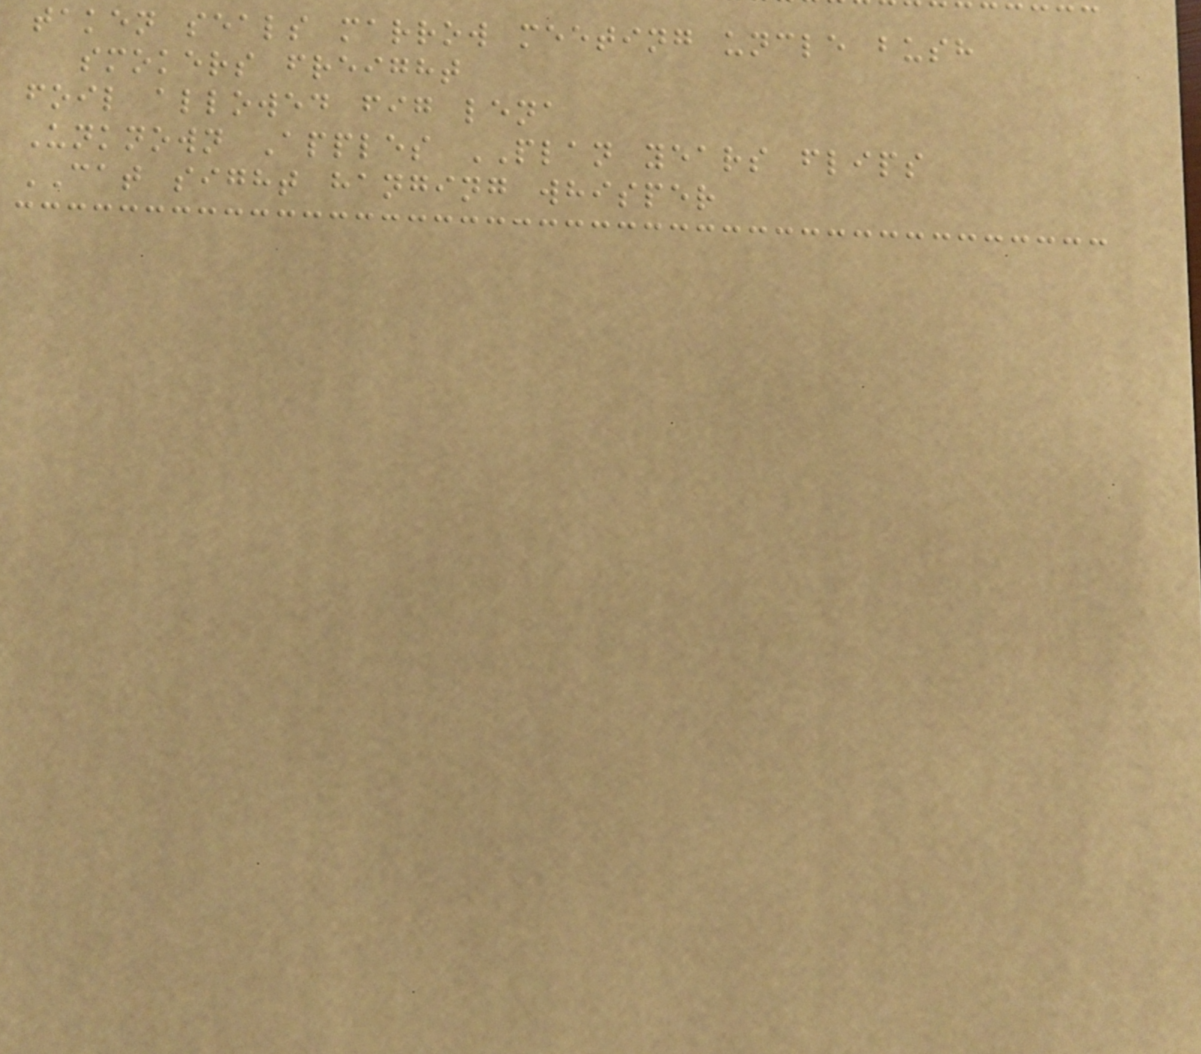taken seals marrow meeting uncle bush
smokers freight
foil allowed fig lena
Unknown Apples PLAN years flips
CAT sight hanging whisper
